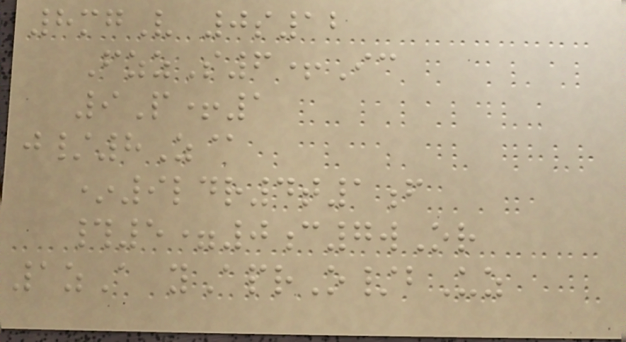8mgV 0s12
FzzS6+Ic
9P+1
j/8Z@
*9ldr4t1f
#5=0c7wOr
1zA yAprO/bUz
